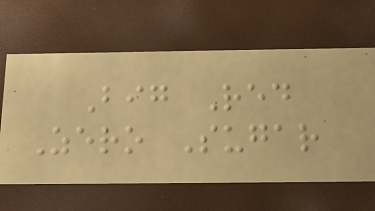Big Red
Zero Sugar
